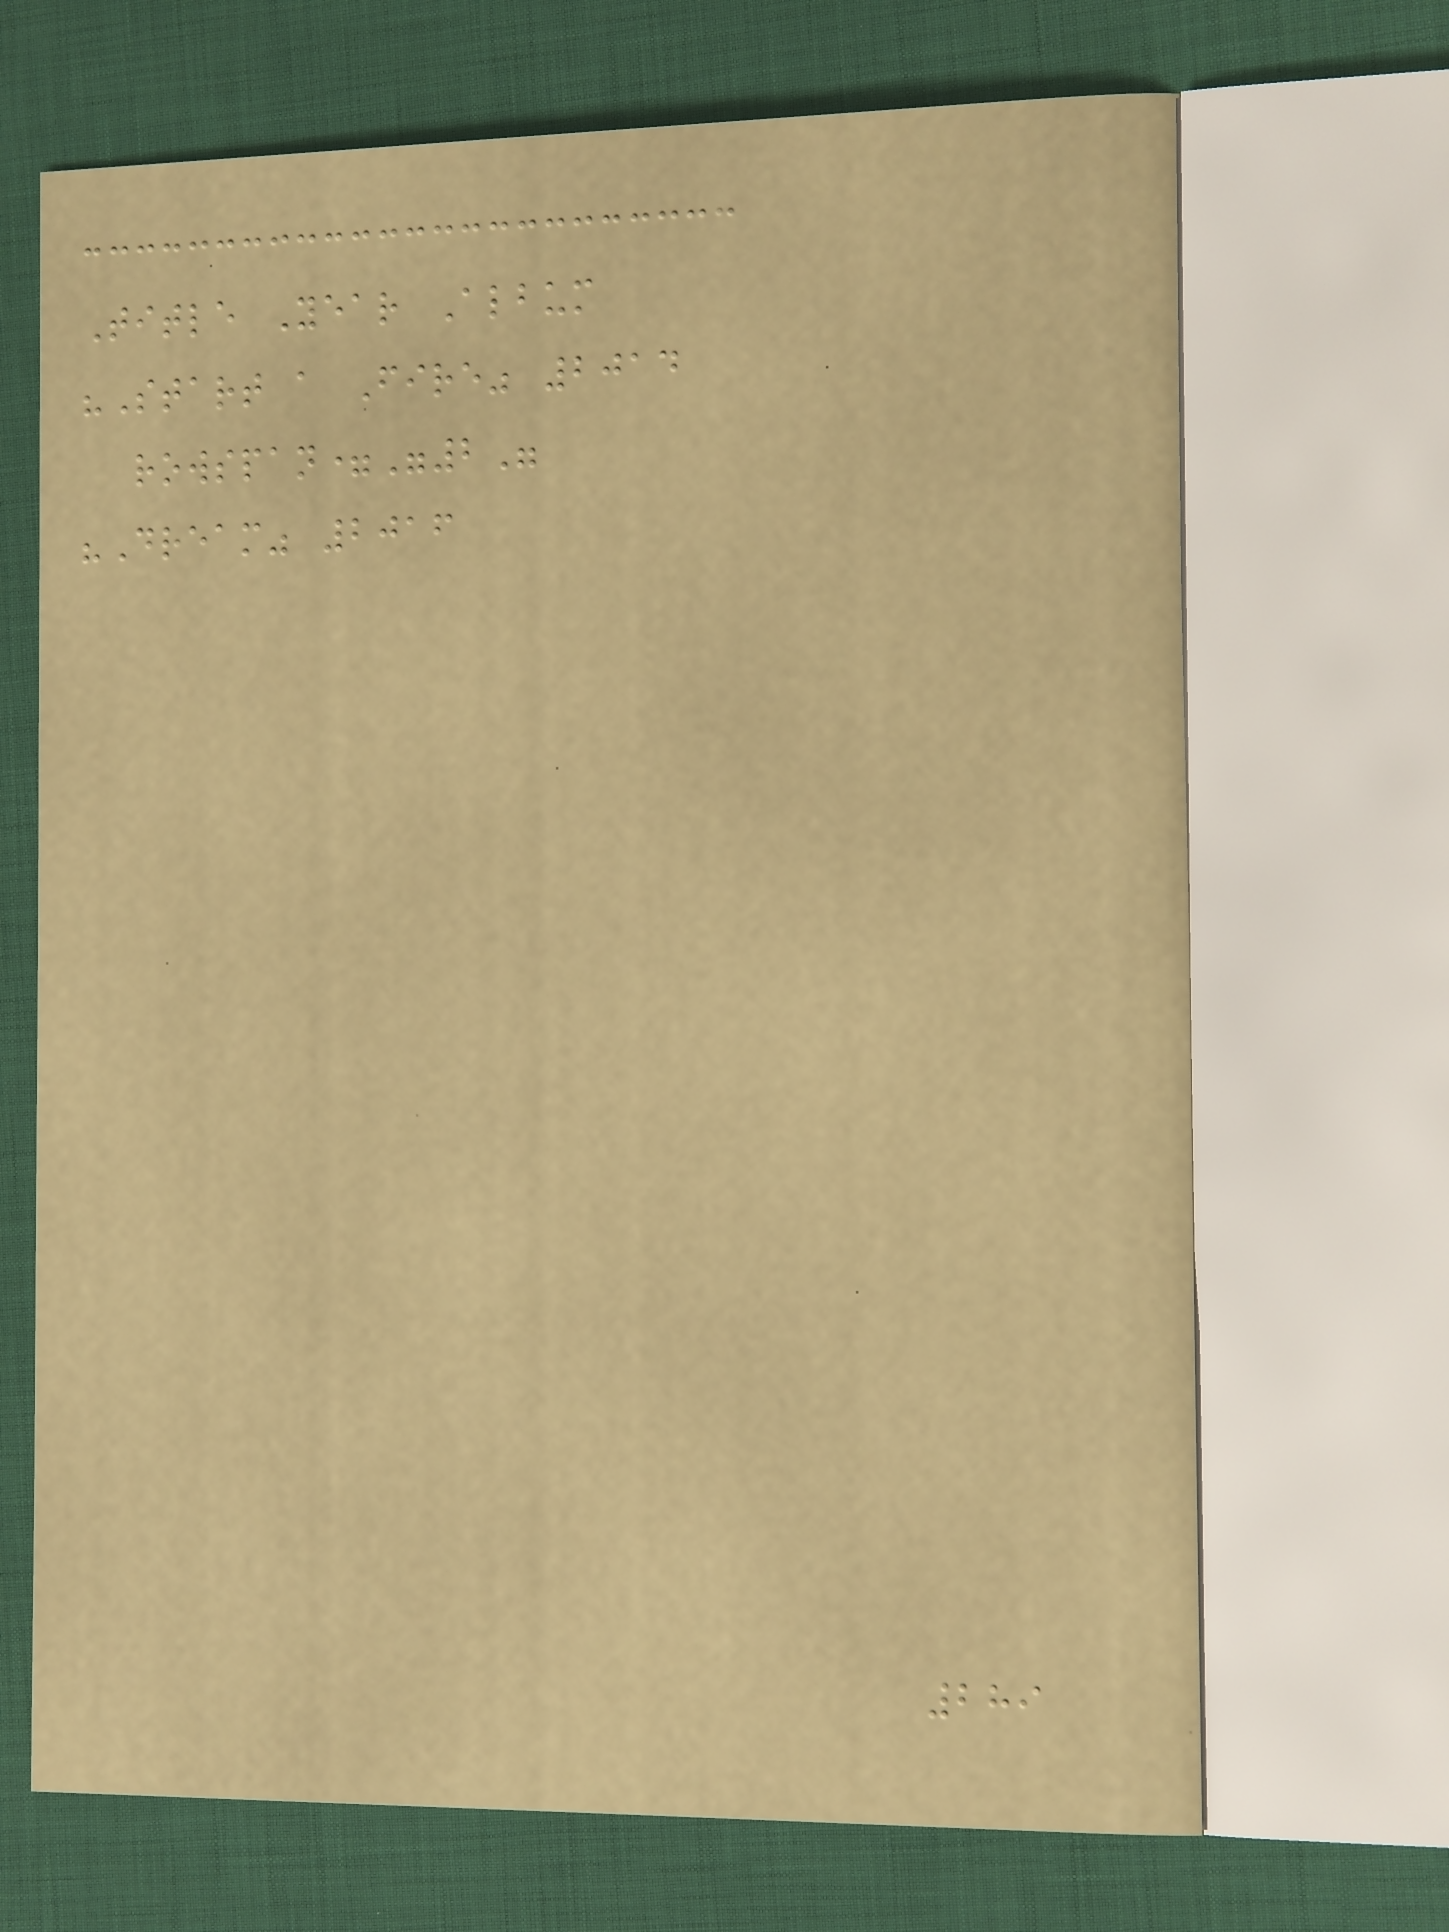Title Year Album
"Start a Fire" 2014
rowspan="2"
"Dream" 2016
289
